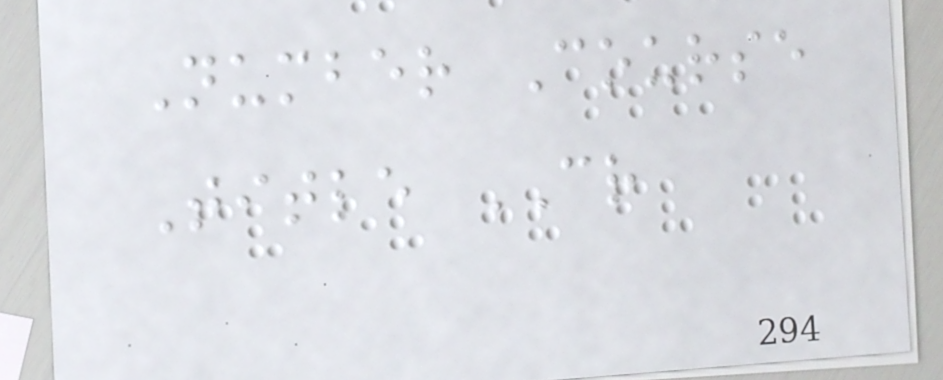Number Course
Title CR
